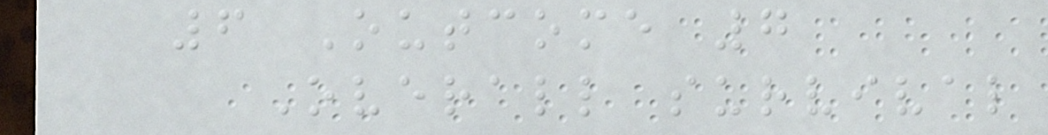6 Outcome 7
Overall survival
